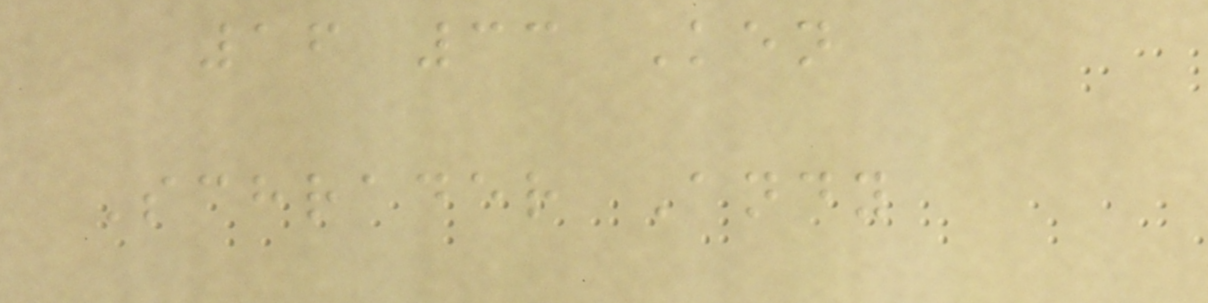16 33 Ken
Schrader Andy
